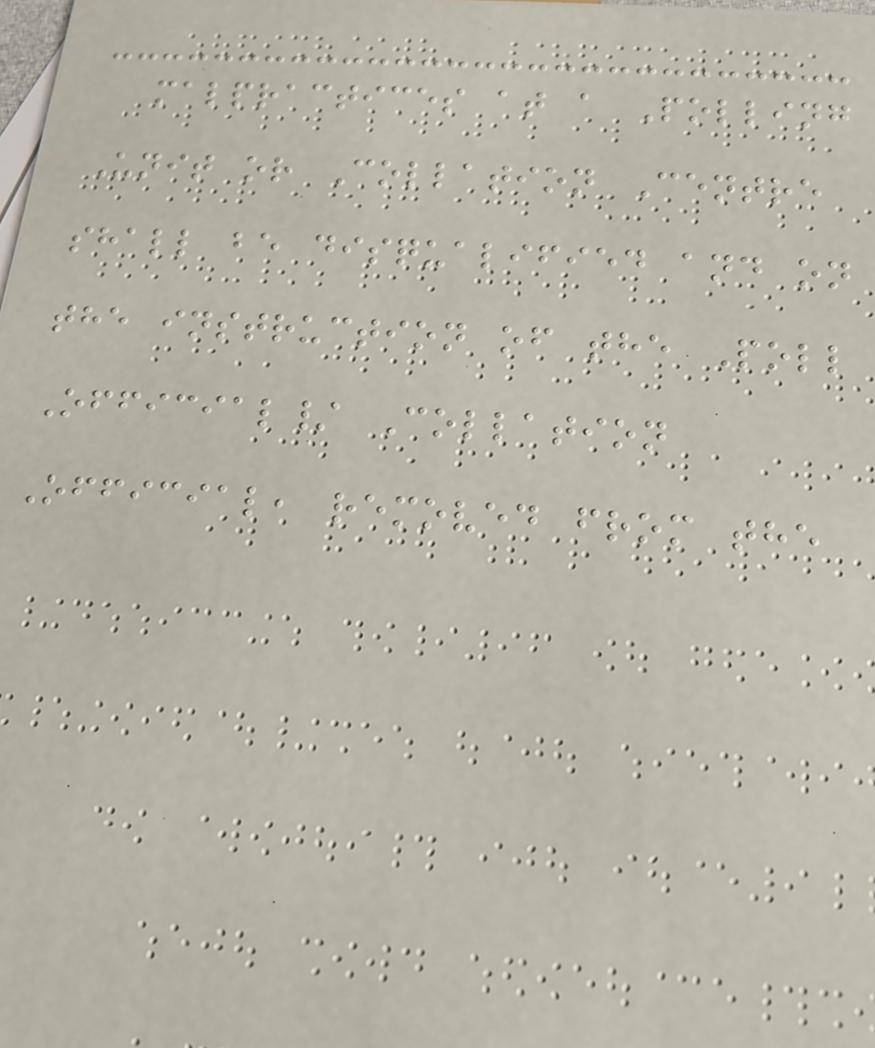malpractices at a Polling
Unit or Collation Centre
shall be disqualified and on
the instruction of the Poll
Official/ Collation
Official, removed from the
